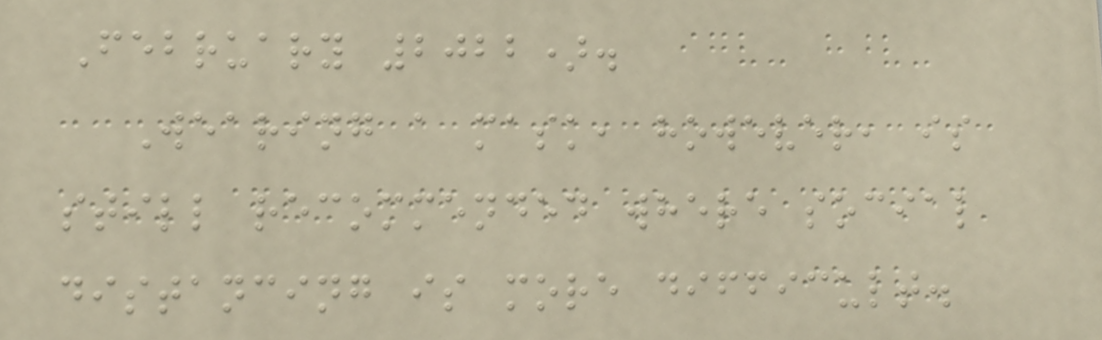February 2022).
Wearing a mask, however, is
still recommended where social
distancing is more difficult.
